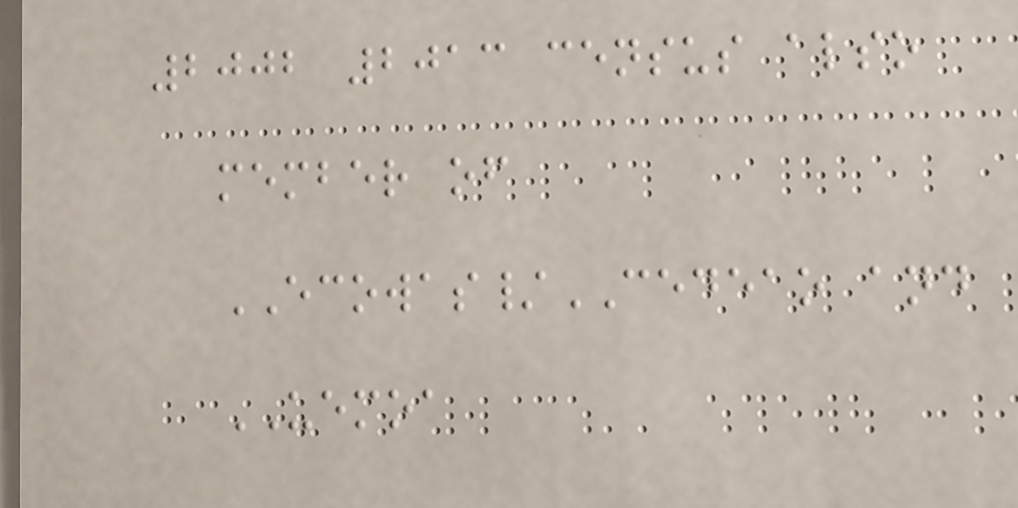2002 2013 census also
member of
ECOWAS/CEDEAO and
UEMOA
